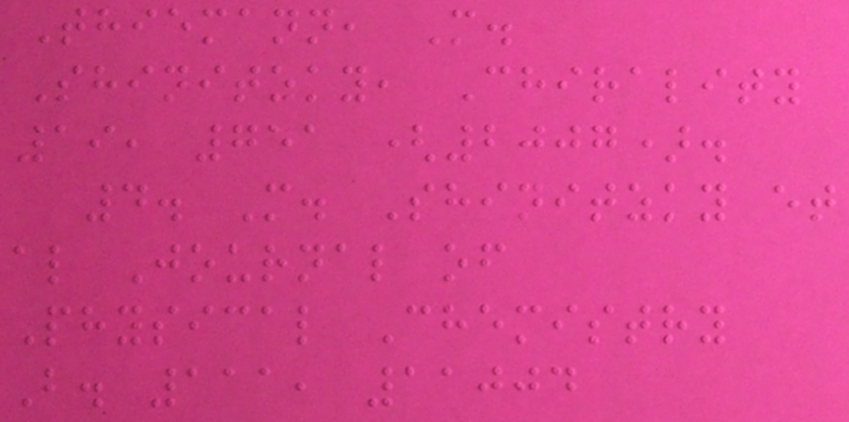Thiemann, M.
Shinitzky, Chirality
19, 751 (2007).
4. M. Shinitzky et
al Journal of
Physical Chemistry
B. 111, 11004
